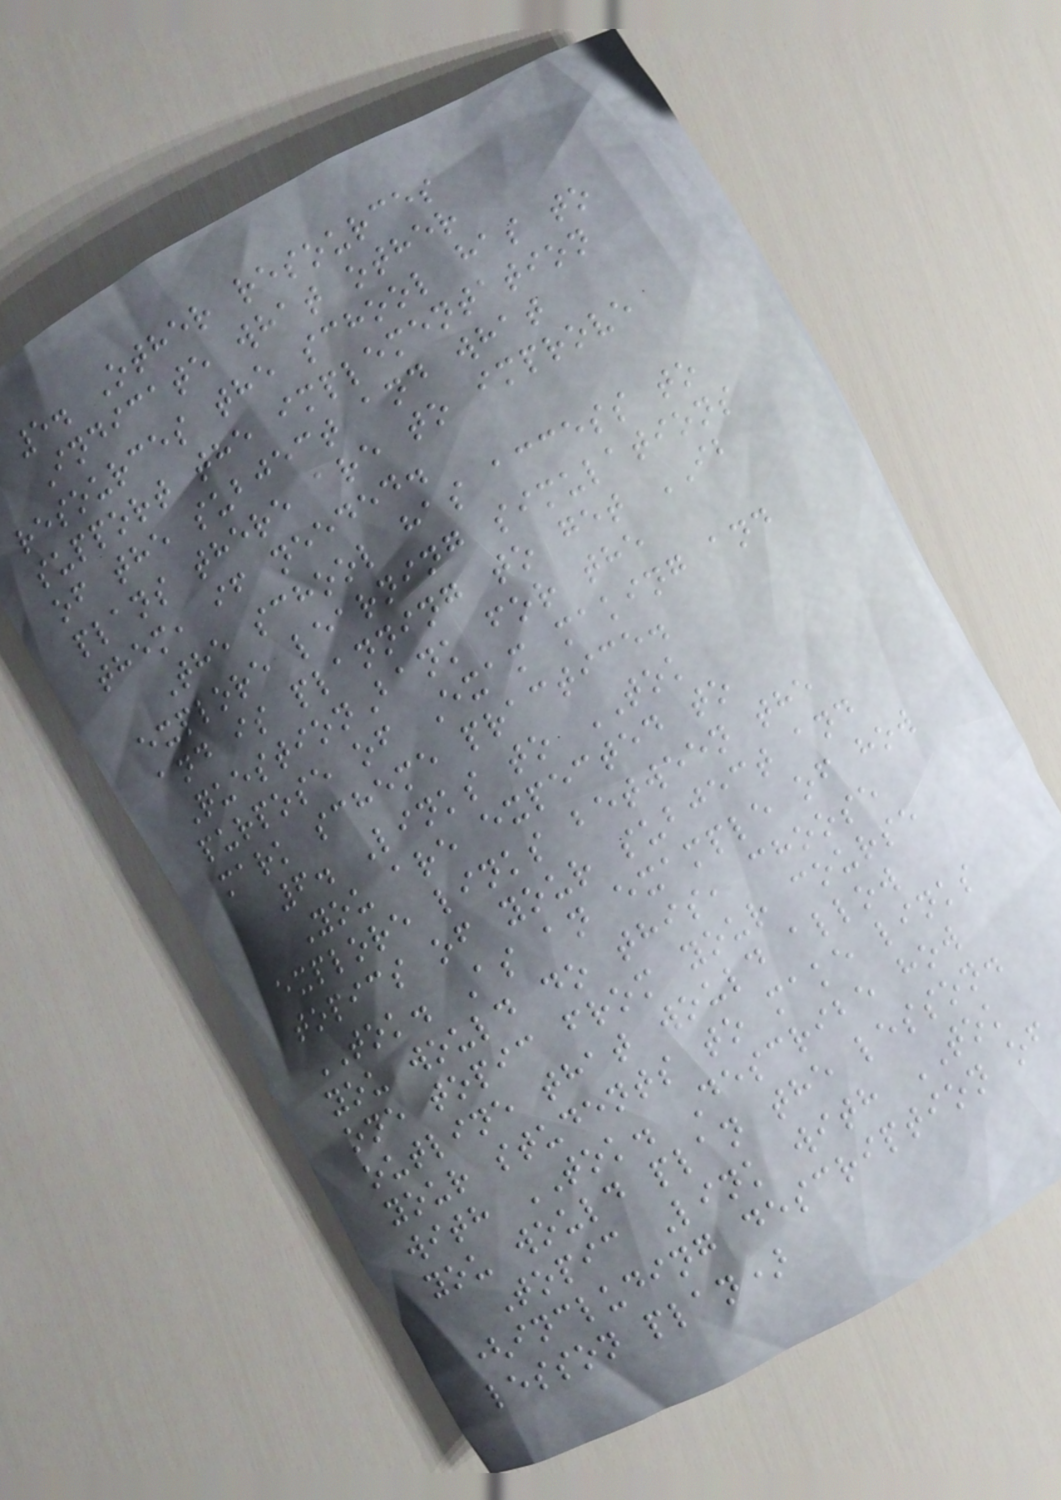5. Other resources
Indicate what other
resources the school has to
support the implementation
of the subject and what
plans there are to improve
them, if needed.
The school has access to
explore learning simulations
and is planning to get IB
QuestionBank for the
purpose of Exam making and
mark scheme practice.
6. Links to TOK
You are expected to
explore links between the
topics of your subject and
TOK. As an example of how
you would do this, choose
one topic from your course
outline that would allow
your students to make links
with TOK. Describe how
you would plan the lesson.
Topic Link with TOK
(including description of
lesson plan)
